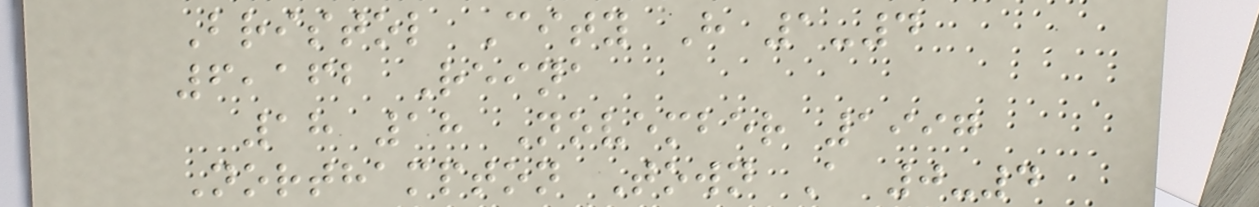Bristol City H 1-4
6,162 Reina
18 18 November 1997
Northampton Town A 0-4
